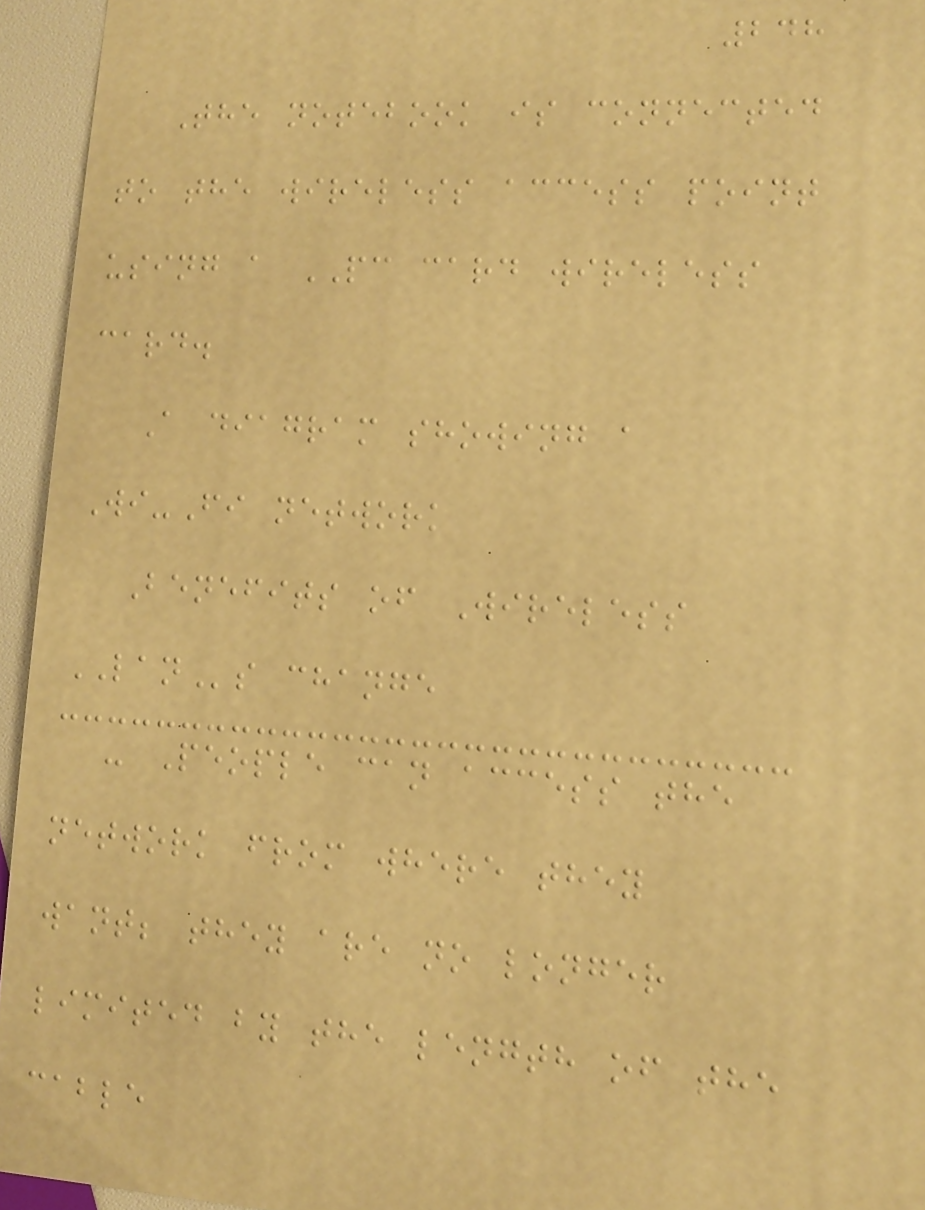248
The notebook is connected
to the wireless access point
using a PC card wireless
card.
A diagram showing a
Wi-Fi network
Benefits of Wireless
LANs change
- People can access the
network from where they
want; they are no longer
limited by the length of the
cable
